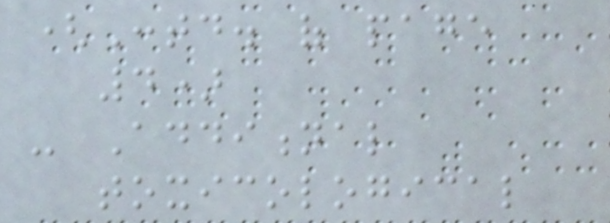(Contd. of page
4)
- Additional
toxicological
